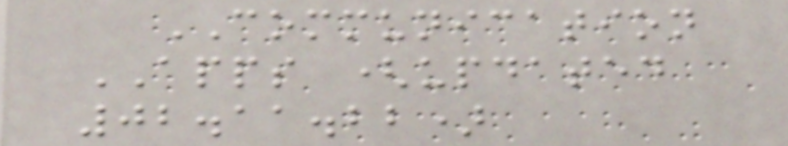COMMUNICATION
APPS (updated
02.11.22)
